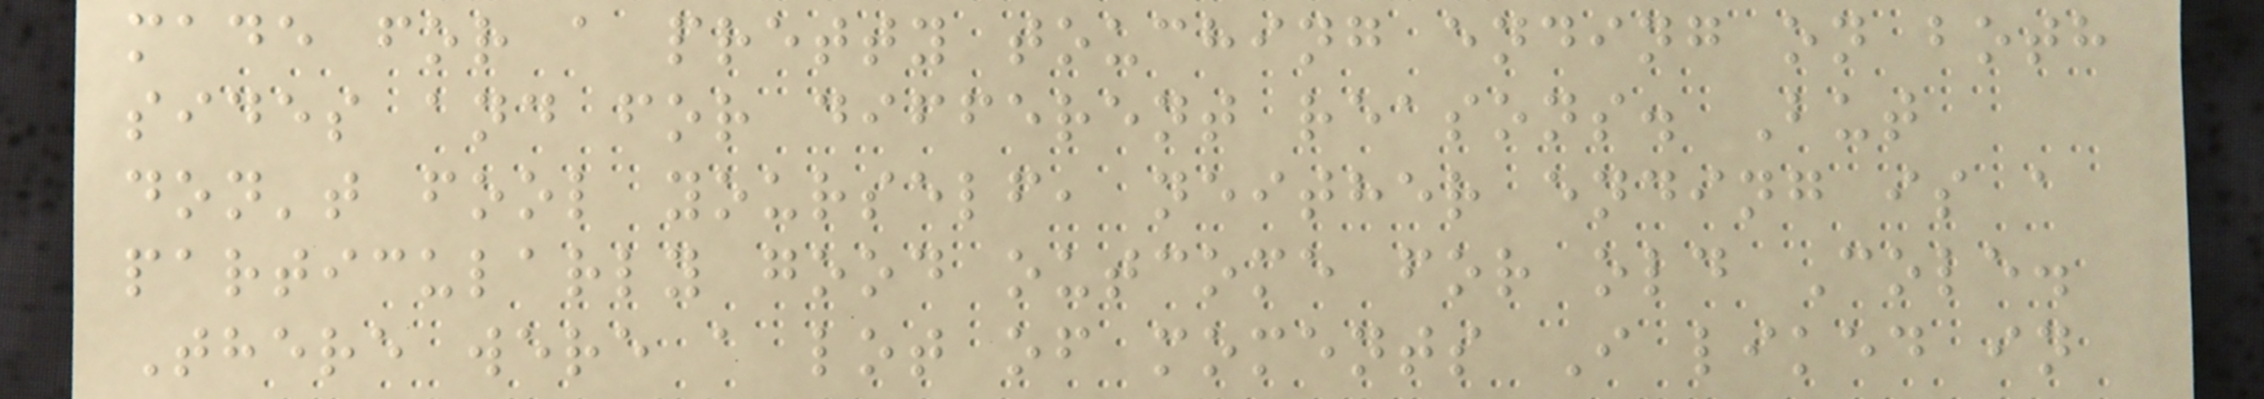made for a pretty touching ending on both
sides and for different reasons. But
don't fool yourself, neither ending is a
particularly good outcome for old Cole.
There were a lot of moments I liked in
